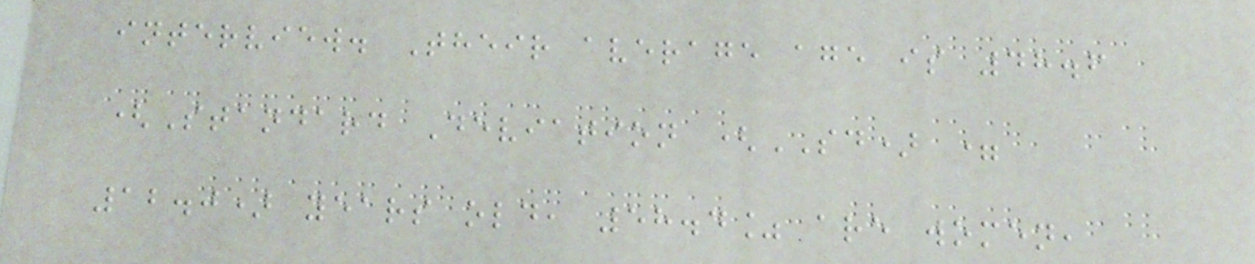interview. Their average age is 48.6
(Standard Deviation (SD) =
12.0) years old, 58.4% are women,
